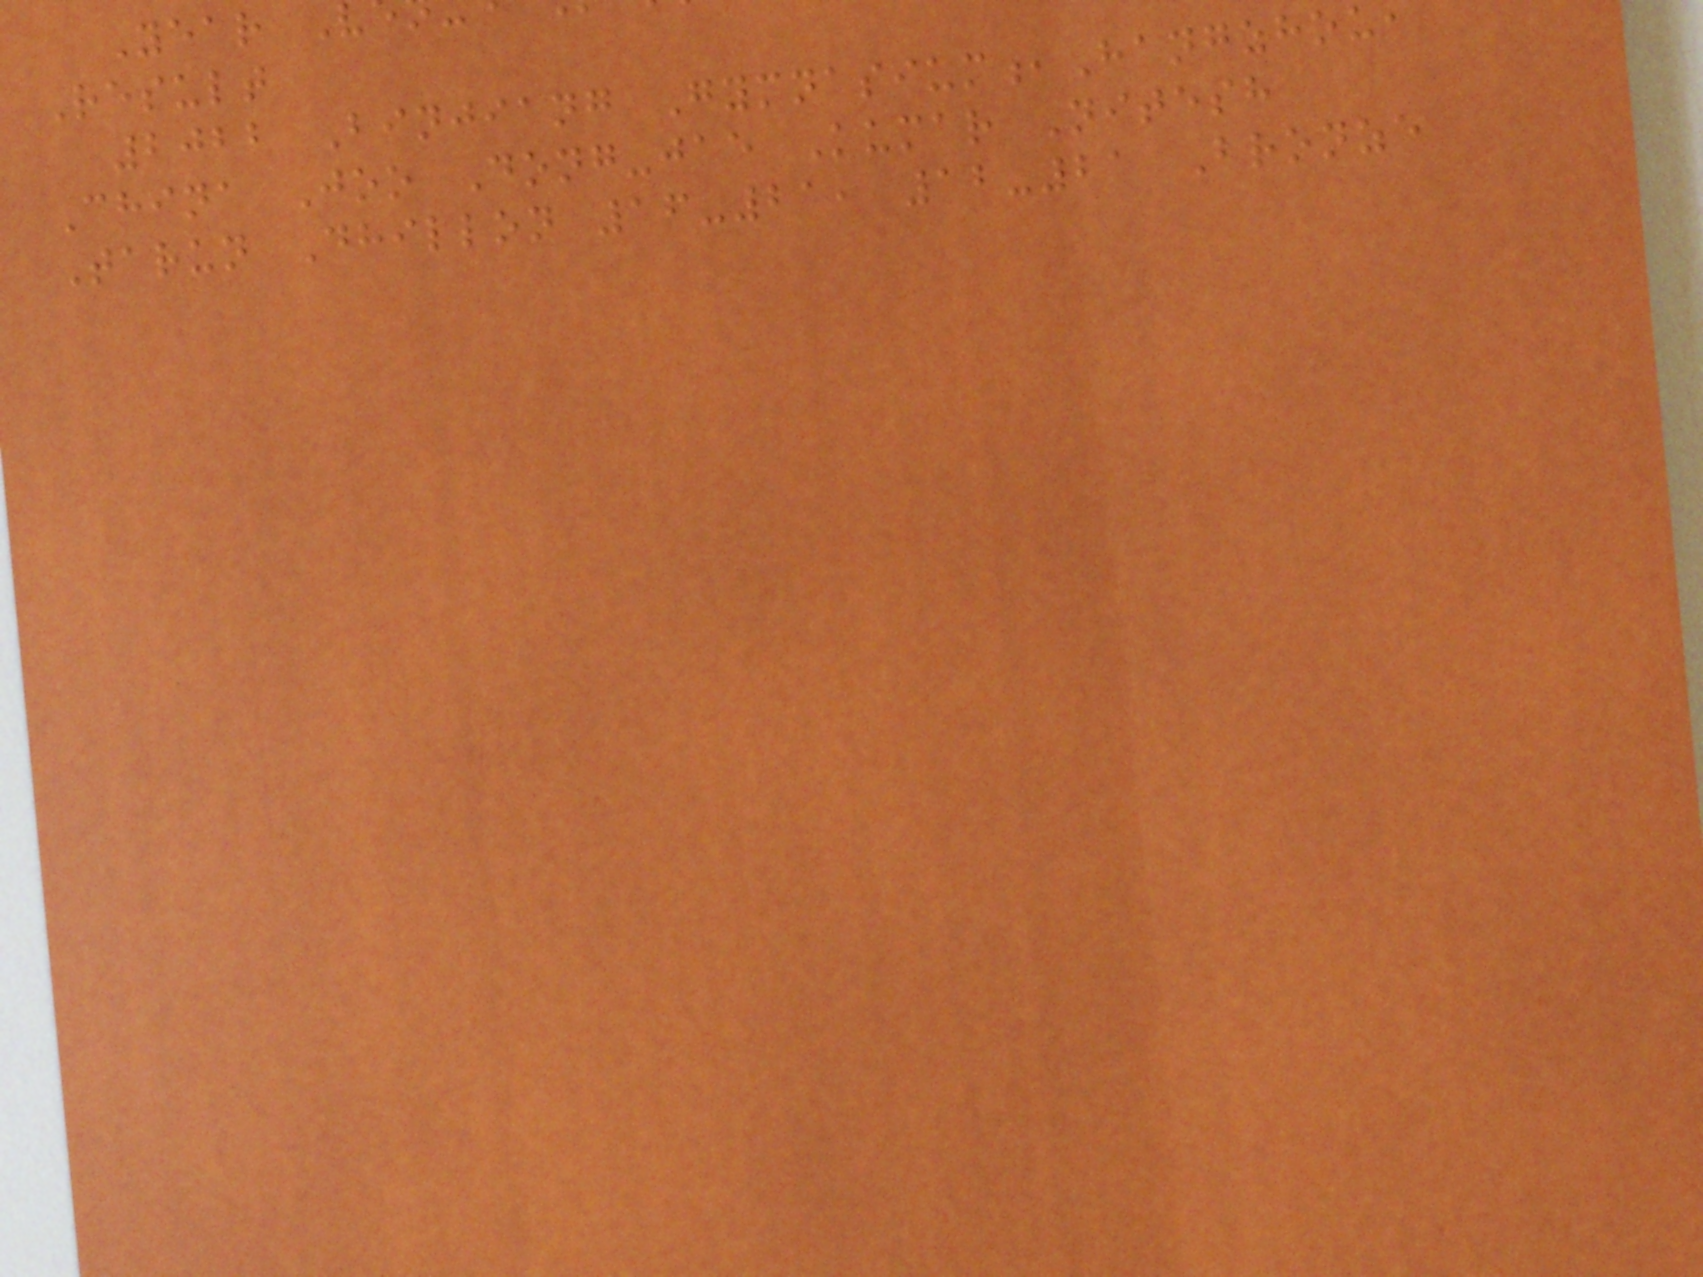Result
2022 Binjiang Gymnasium,Hangzhou
China Joo Dong-jae Kumar Nitesh
Tarun Dhillon 16-21, 12-21 Bronze
